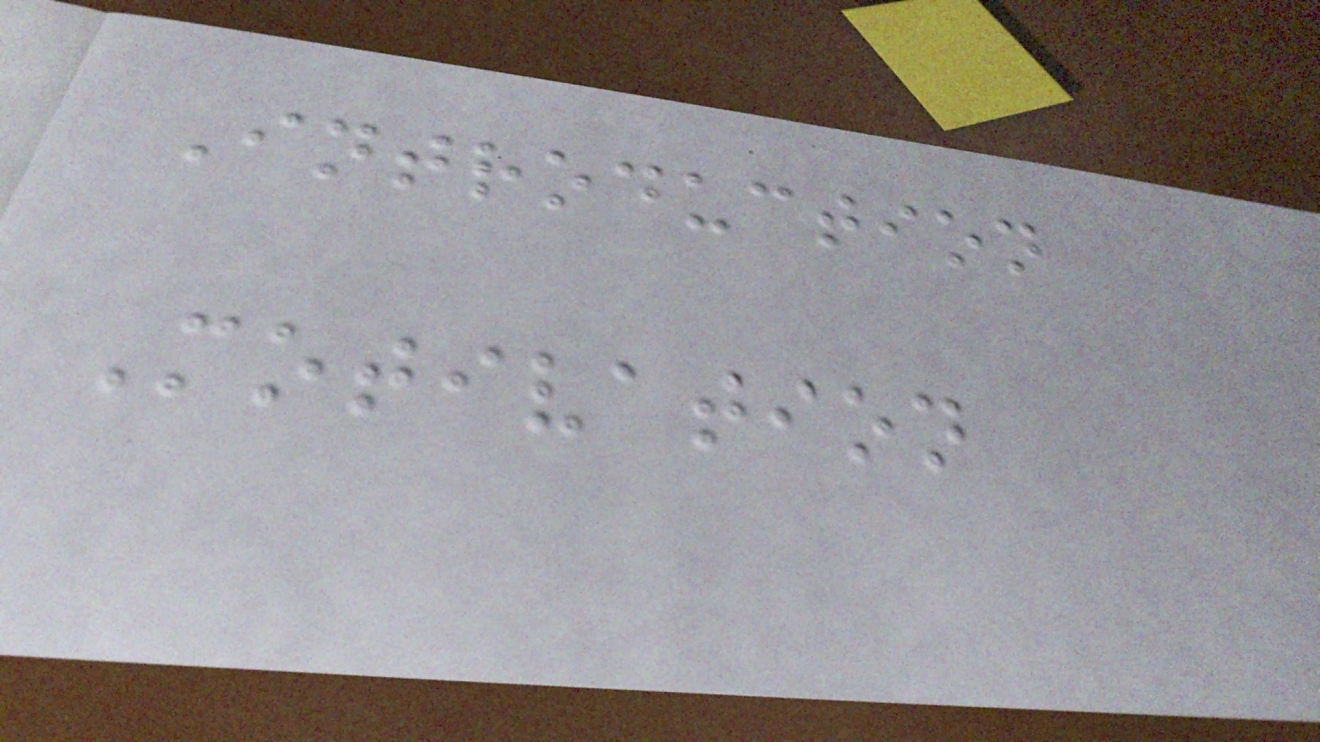Introduction
Motivation
